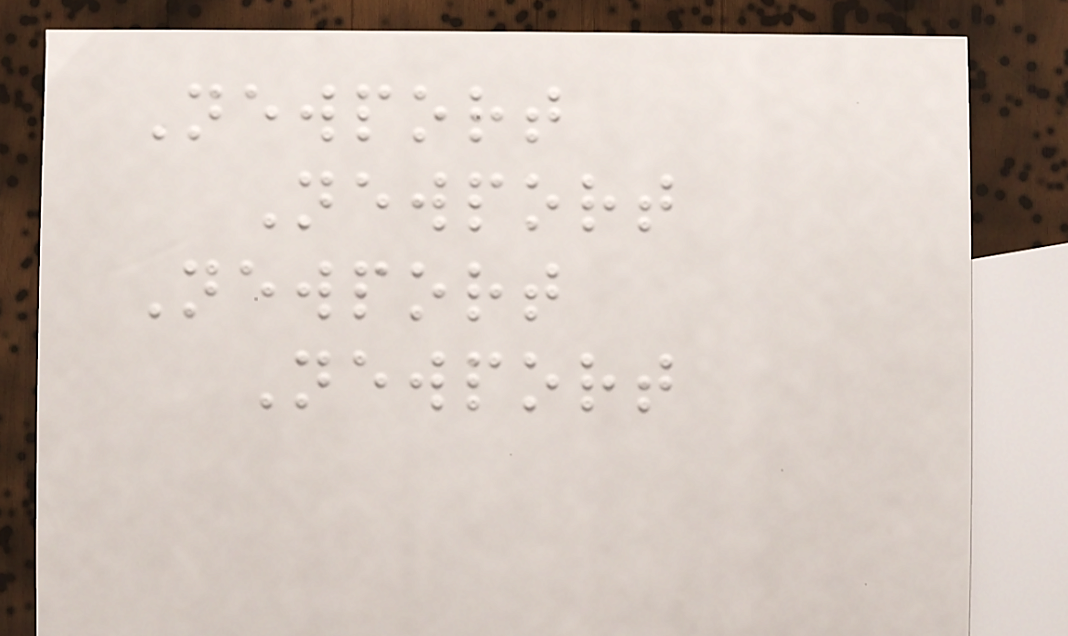Newport
Newport
Newport
Newport
